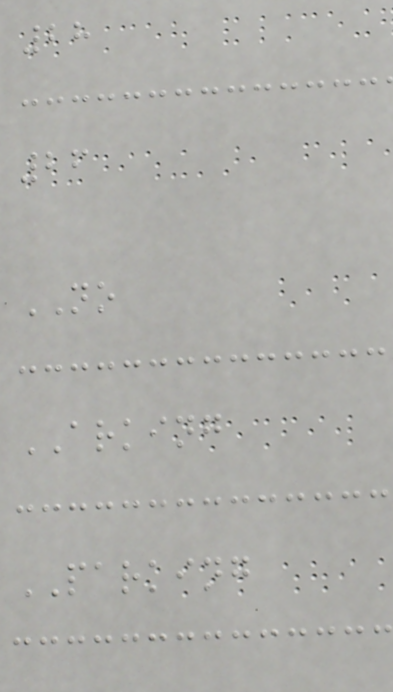28
26
NO
ARKING
PARKING
